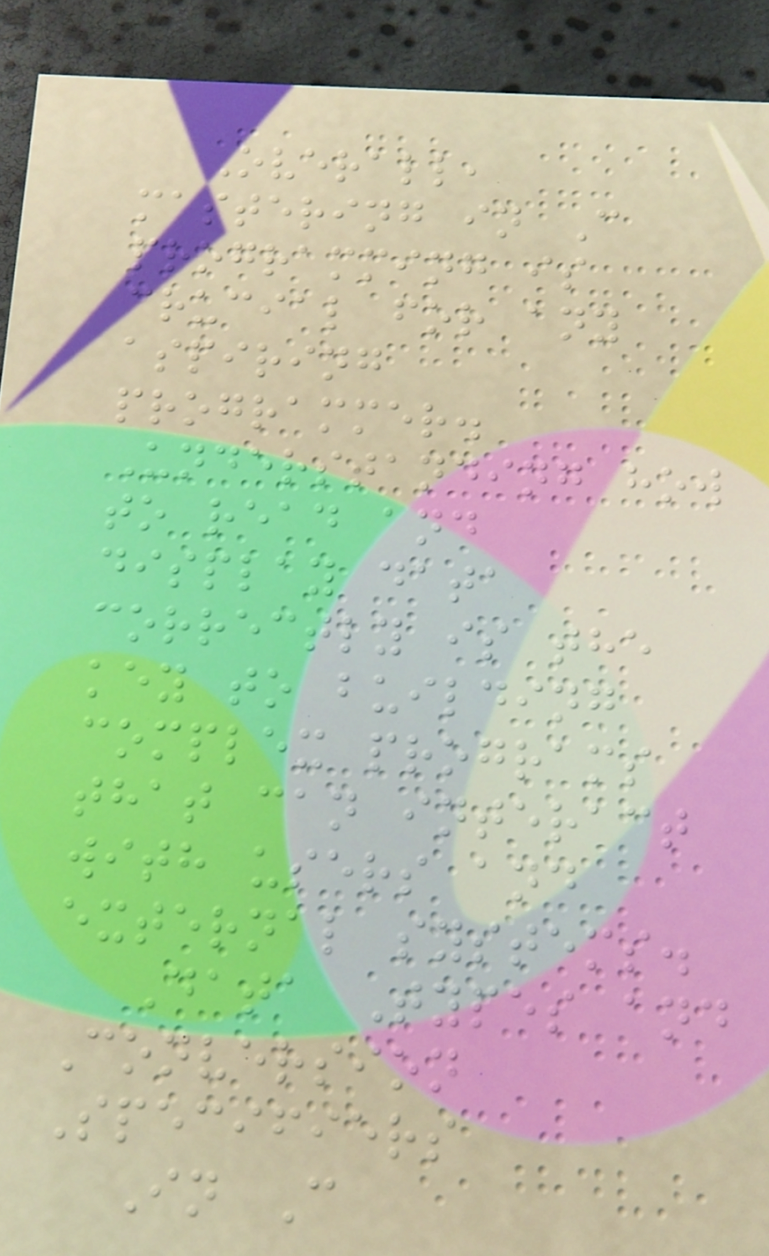Overall,
mastering in C
programming is
crucial for any
aspiring
programmer.
Understanding how
to read and
display data
correctly is the
key to building
complex programs
that can interact
with users and
external systems.
Data Types and
Conversion
Specifiers
In C
